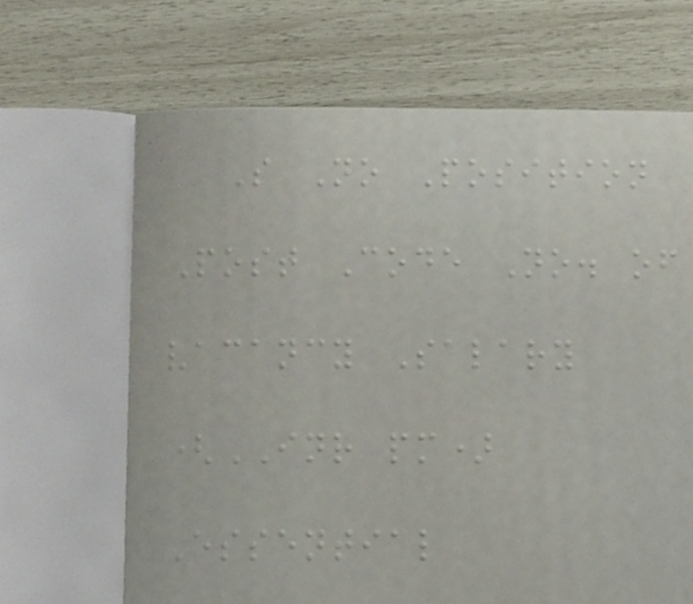S No Position
Post Code No. of
vacancy Salary
(INR pm)
Essential
